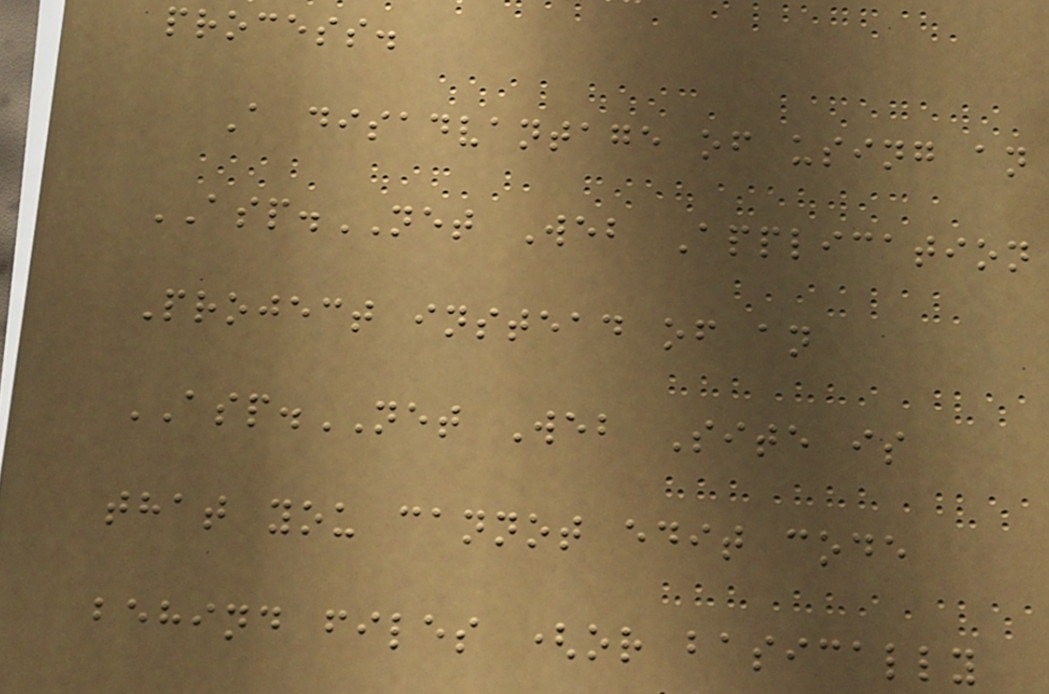process.
A disadvantage of using an
ASP.NET Web Application
Project instead of an
ASP.NET Web Site is
that you cannot edit code
behind files (or basically
